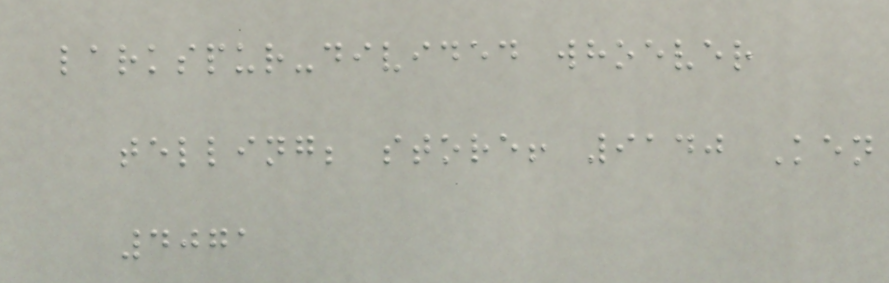larkspur-divided whoever
telling; store! 9140 Ken
4071
